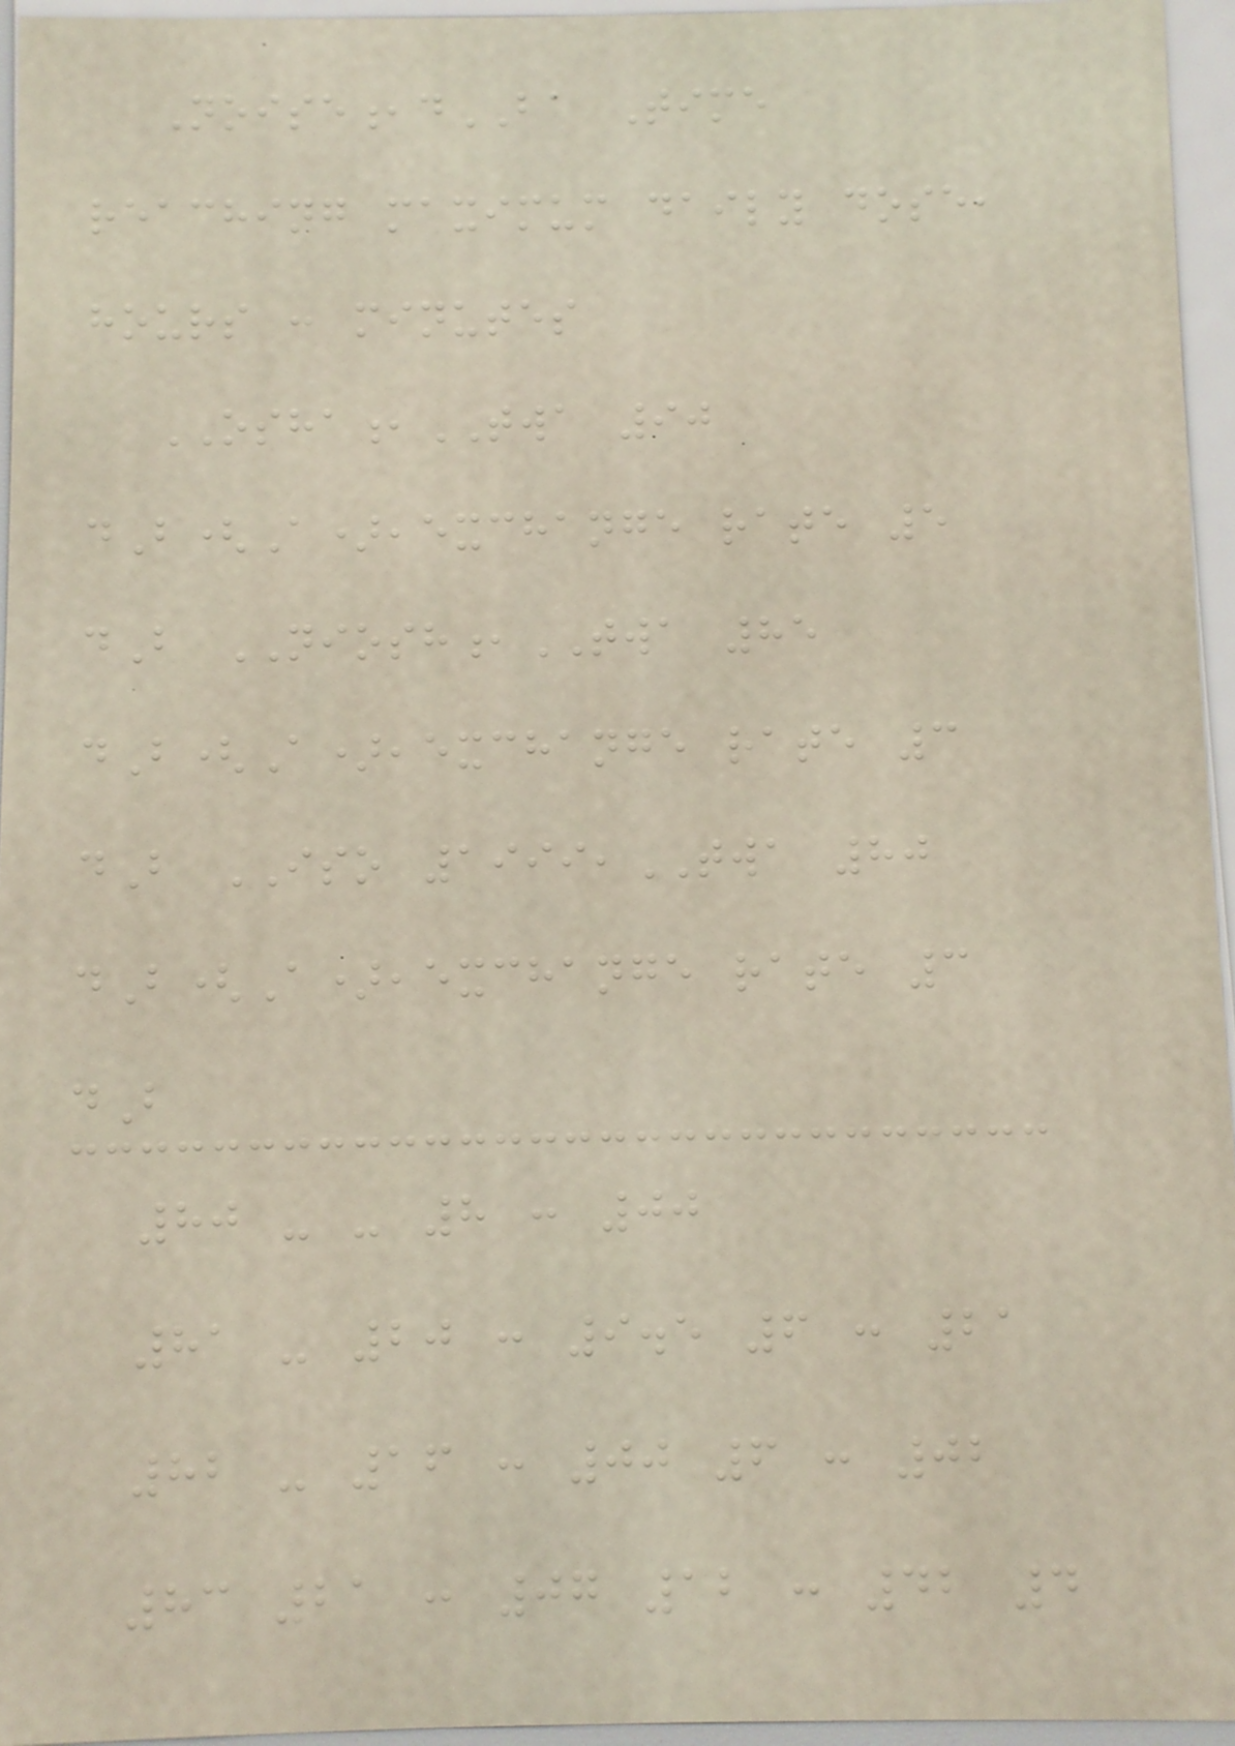Noise,dBA Time
reaching maximum daily dose,
hours : minutes
OSHA,TWA 90
dB(A),exchange rate 5
dB NIOSH,TWA 85
dB(A),exchange rate 3
dB ISO 1999,TWA 80
dB(A),exchange rate 3
dB
80 - - 8 : 00
81 - 20 : 9.5 6 : 21
82 - 16 : 00 6 : 02
83 21 : 07 12 : 42 4
